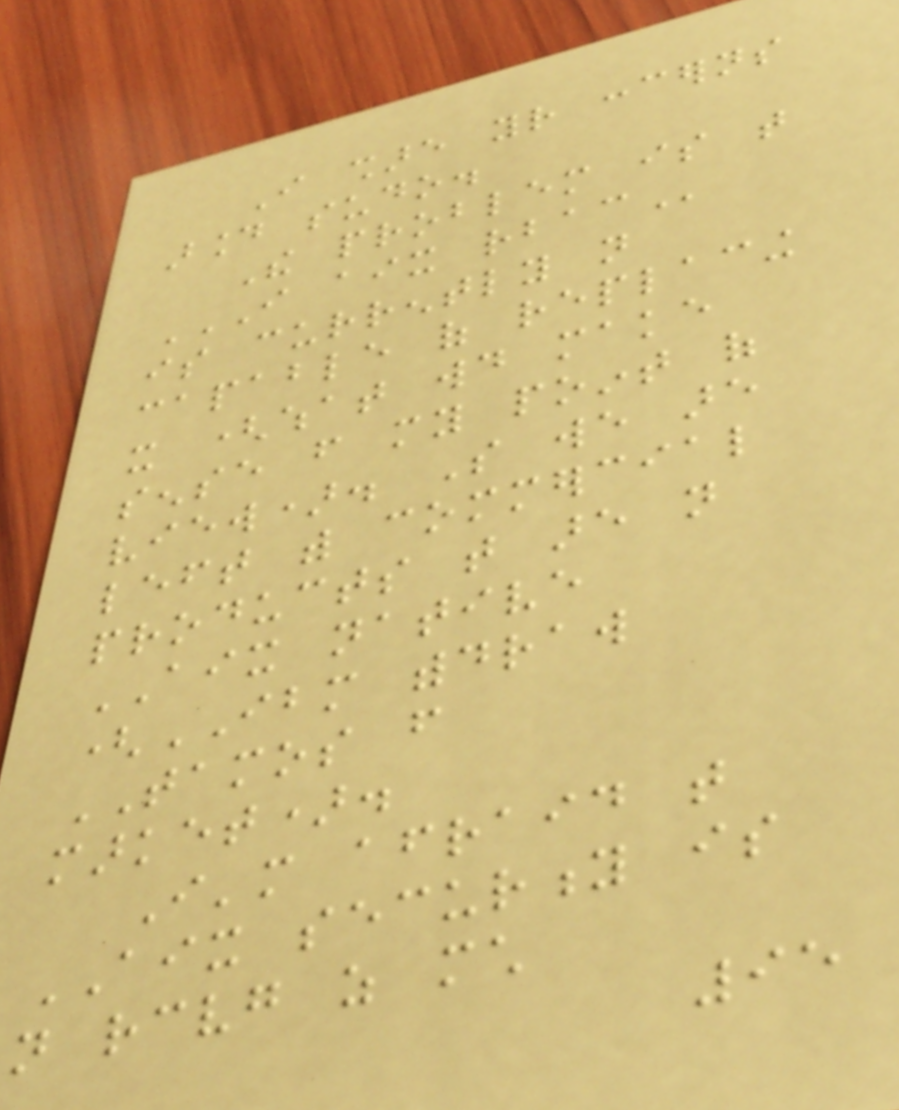I share your concerns
around sudo.
The problem is that
I AIX RBAC
is currently not
capable of replacing
it (what would make
sense from my point of
view). So we are
left with commercial
products that are not
AIX native
(IBM withdraw
TAMOS from
market).
I'm afraid that
AIX security is
not receiving as much
95
